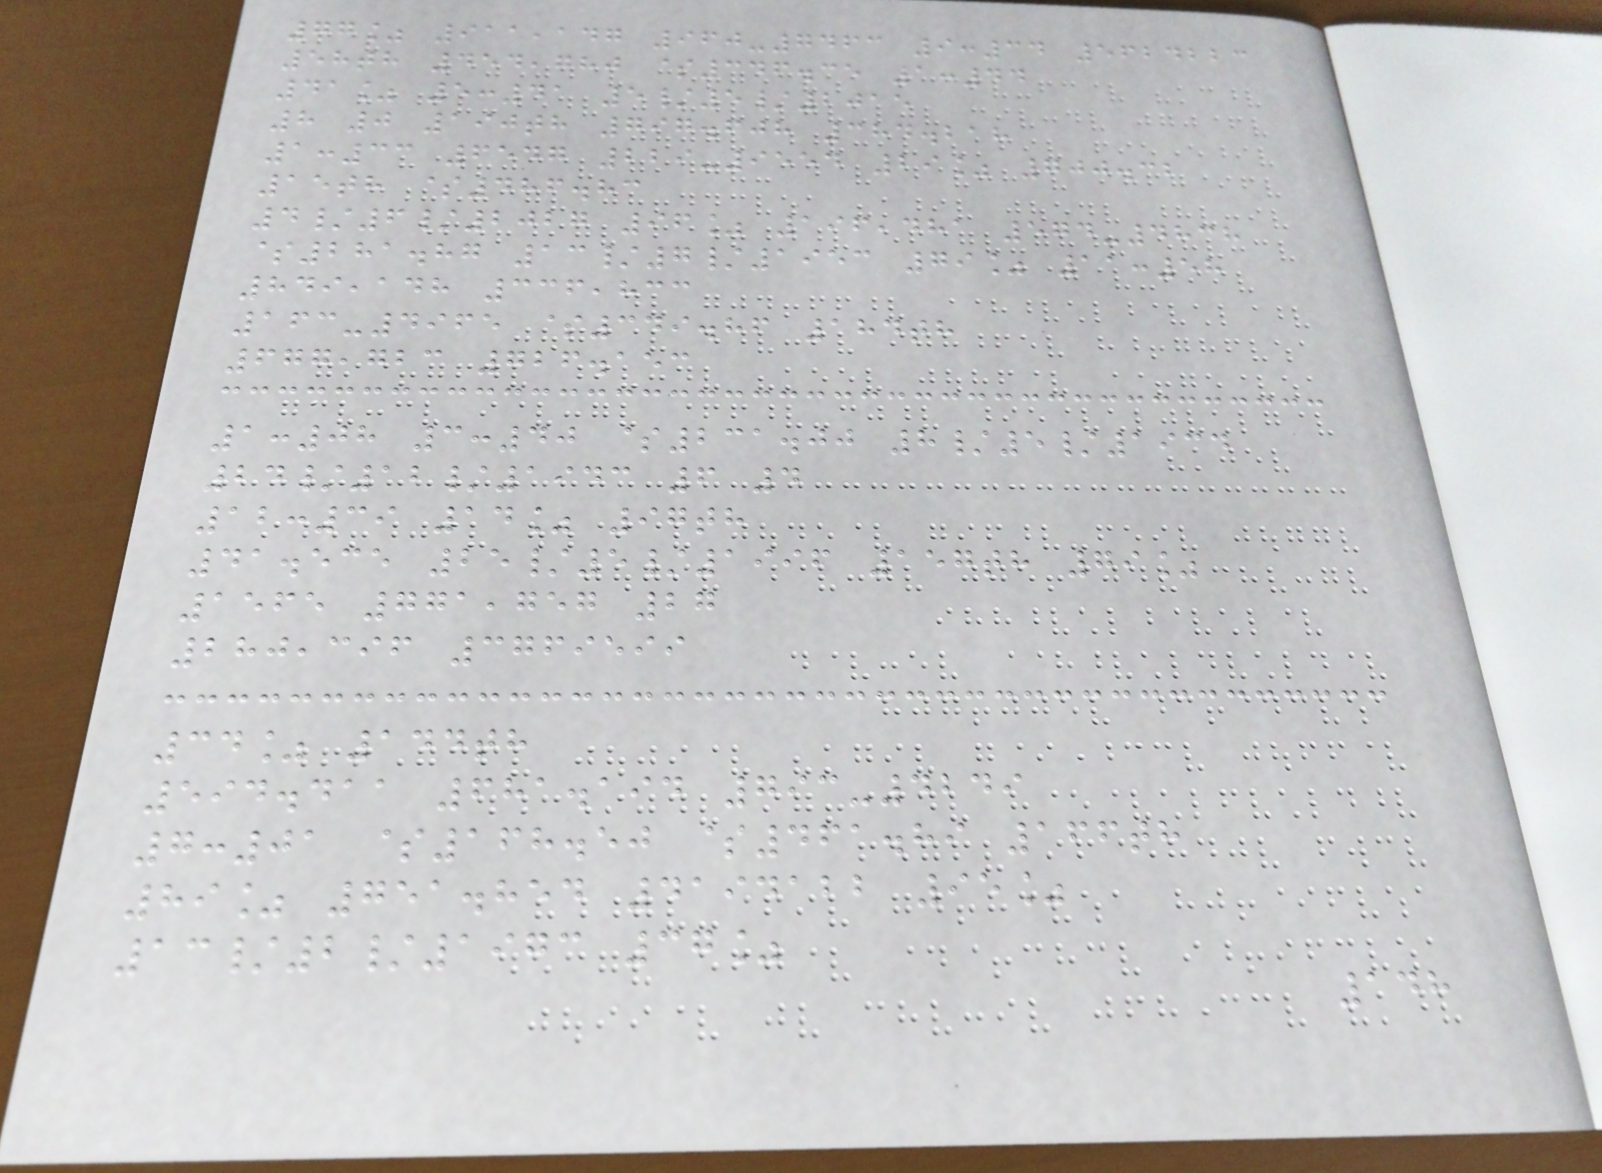77% 911,147 960-7463 9:34 5624223
58th 454,780 $346.35 1:44
41% 5:41 5/5/2015
8 0 190th 797.608 384.218
1:33 6547 229-9554 29% 700.32
15th $486.83
4/6/2027 96% 196,481 574-4838
$281.87 13/7/1953 79% 11:58
849,148 336,833
163-4965 $349.86 184th
677,723 726.153
1:08 3:40 $231.00 8/5/1934
24/12/1943 6 4
12:39 14% 97th
41.535 25/5/1996 157th 79%
1565 771,757 27
280,396 3769599
34% 144th
594.411 681.194 793-4249
7:01 $168.50 $461.89 166th
89% 751.854 4194122 95%
13/2/1973 37%
148
